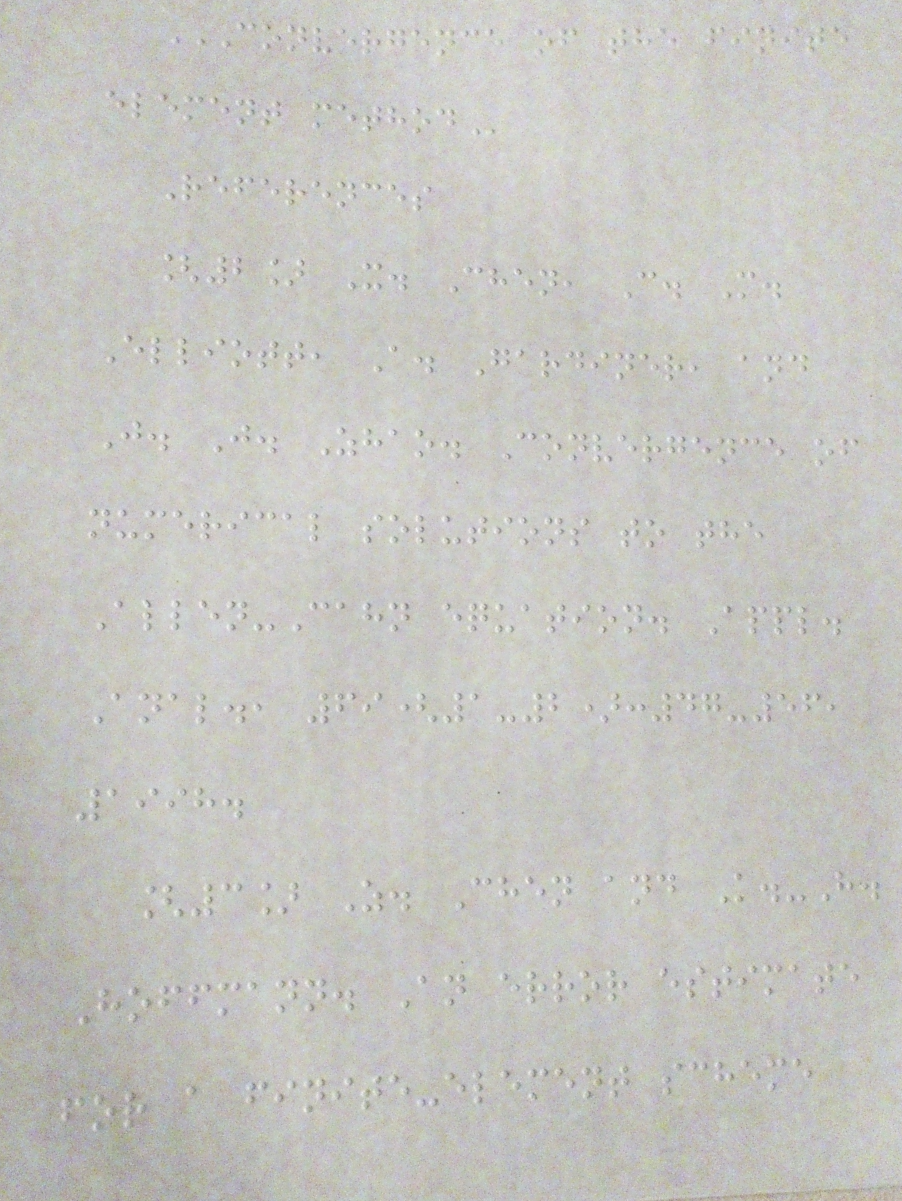CONVERGENCE OF THE FINITE
ELEMENT METHOD
References
[2] X. Chen, C. M.
Elliott, A. Gardiner, and
J. J. Zhao. Convergence of
numerical solutions to the
Allen-Cahn equation. Appl.
Anal., 69(1-2):47-56,
1998.
[3] Z. Chen and K.-H.
Hoffmann. An error estimate
for a finite-element scheme
